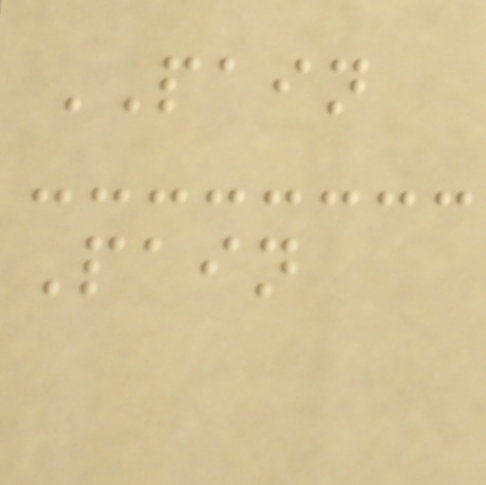PAIN
Pain
